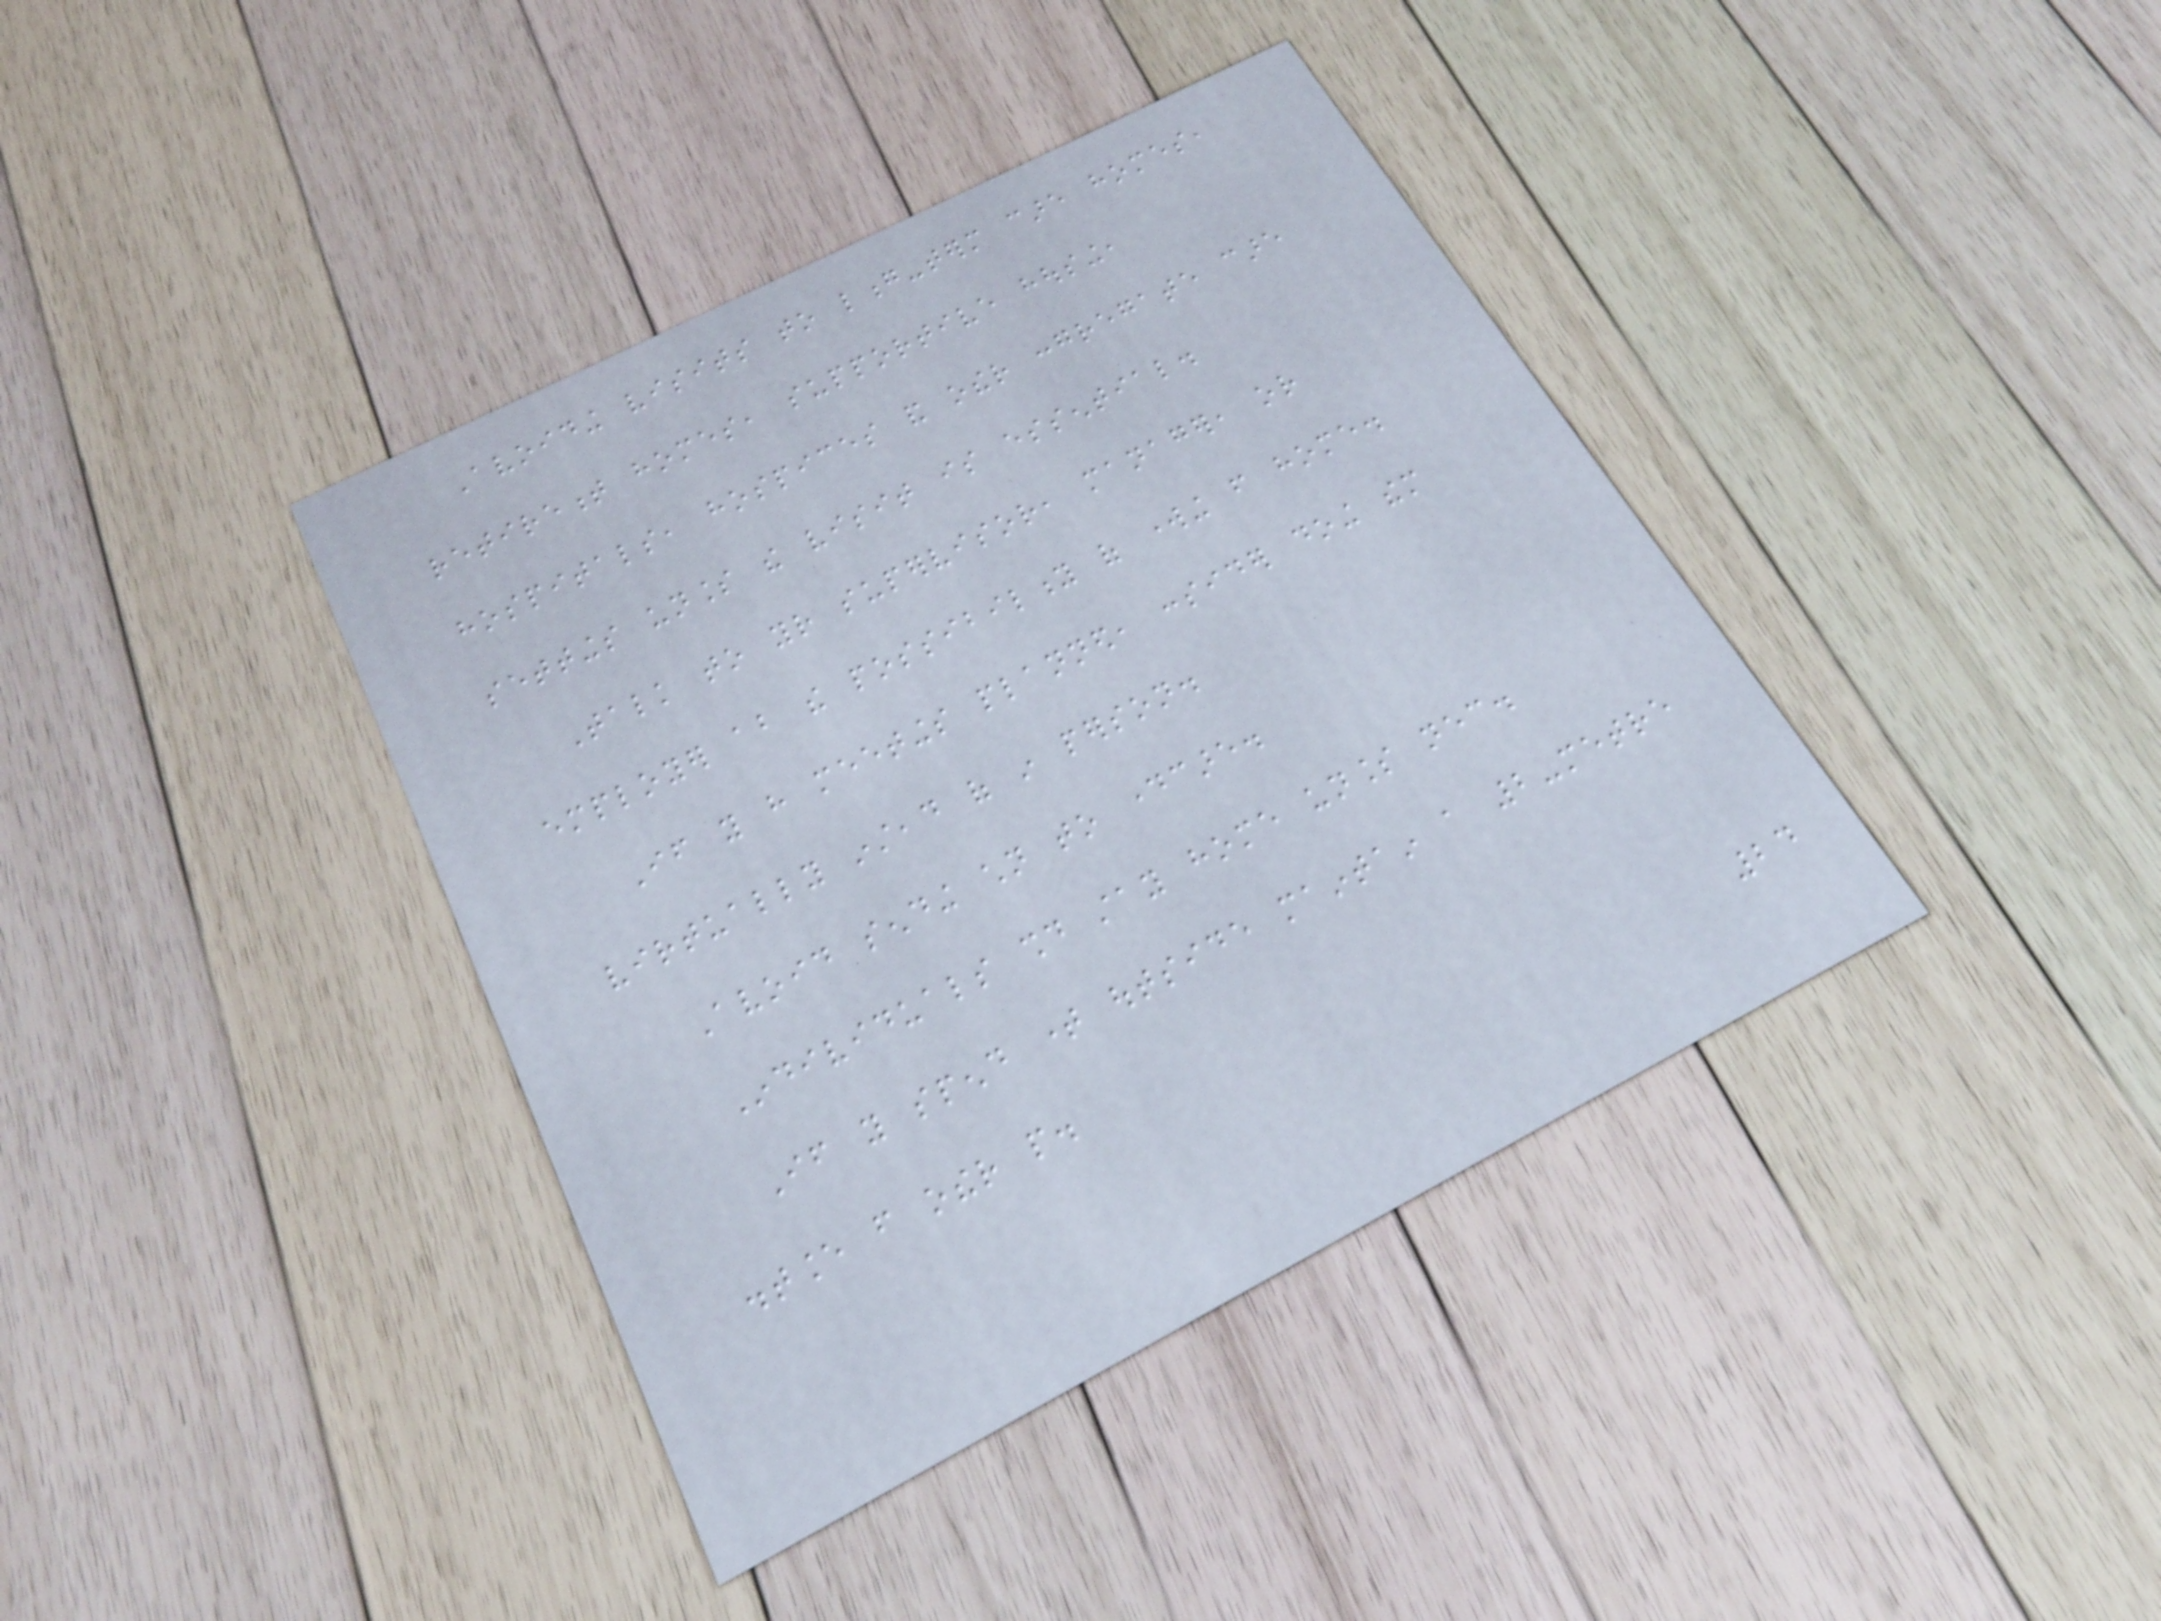Avoiding visits to long-term care homes,
retirement homes, supportive housing,
hospitals, hospices and other congregate care
settings unless the visit is essential.
Talk to your supervisor, manager, or
employer about the possibility of working from home.
If you have meetings planned, consider doing them
virtually instead of in person.
Avoid sending children to daycare.
Individuals should stay home unless necessary.
If you spend time outside maintain a 2-metre
distance from other people.
24
